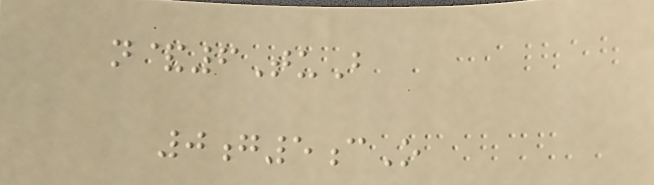n&6TuB
0g5cO
